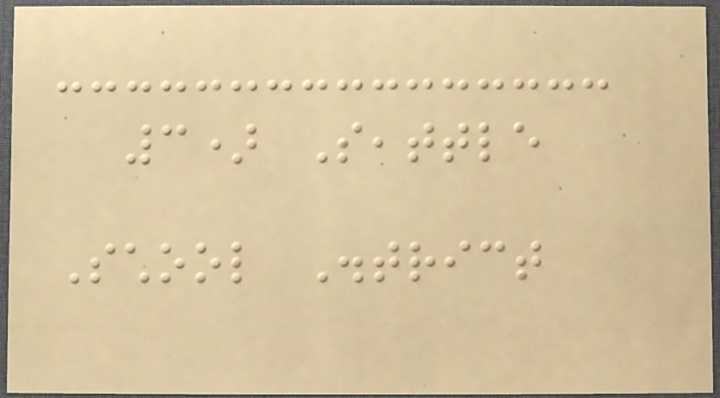3) Seattle
School District
